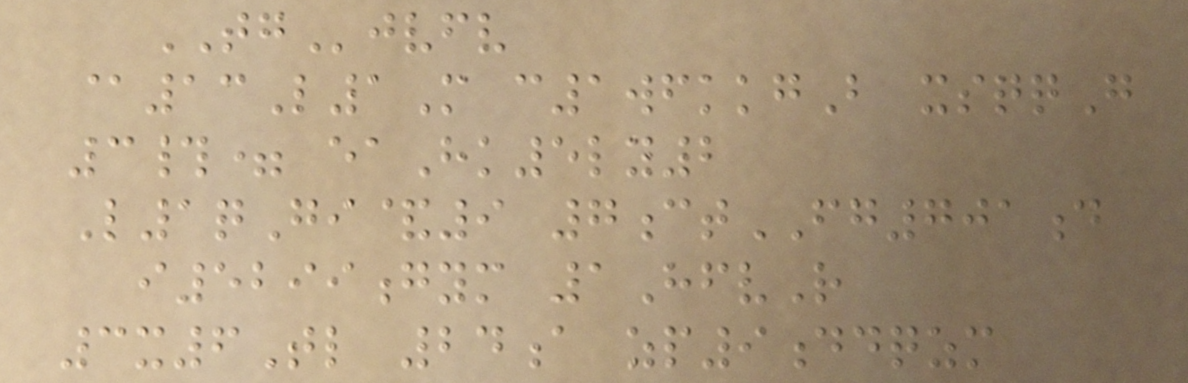TGjvfv
@13L1M c1wfkkgB xsqqG
3#= eaHk5ly2
L1qGi&9 7ctFG701d
i5299gym 1HfvR
3x6Tl 24a zp9ddqzm
